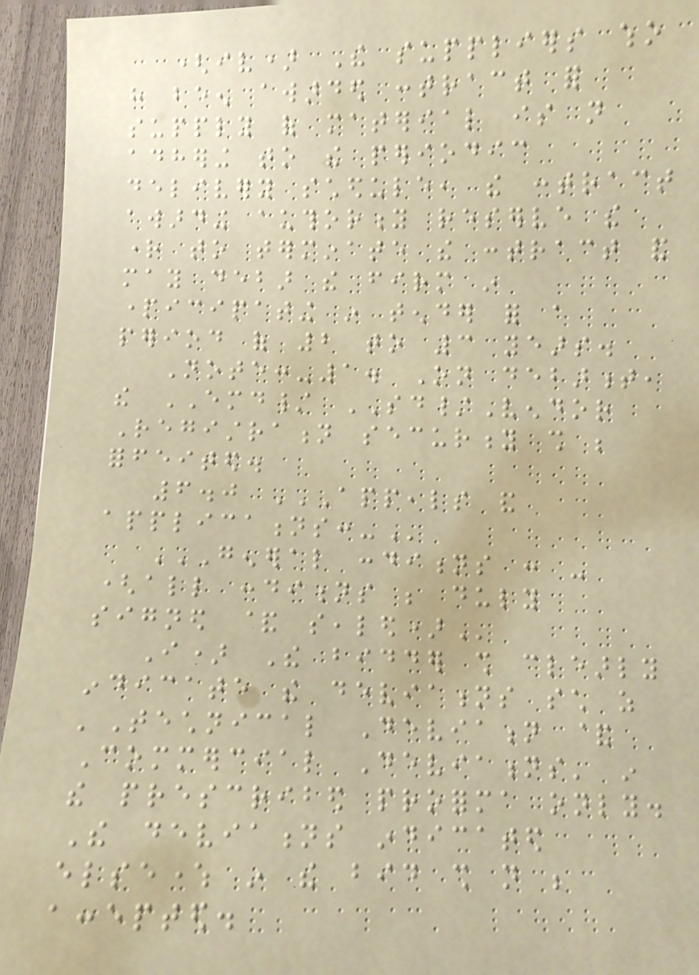(iv) The suppliers who
have been awarded contract for
supply of material is not
adhering to the periodic
delivery schedule, the contract
awarding authority reserve the
right to terminate the contract and
may debar the firm in
participating in tender for a
period of 2 to 3 years.
Note:-1. On debarment,
the EMD/ SD/Vendor
Registration security shall be
forfeited.
6.0 APPEALS AND
APPLICATIONS:-
GENERAL CONDITIONS : -
(ALL CONDITIONS BE DULY
SIGNED & SEALED)
I) The bidder shall clearly
indicate the deviations such as
'Technical Deviation &
Commercial Deviations' in
the prescribed proforma only.
The deviations indicated
elsewhere in the bid shall not be
accepted.
